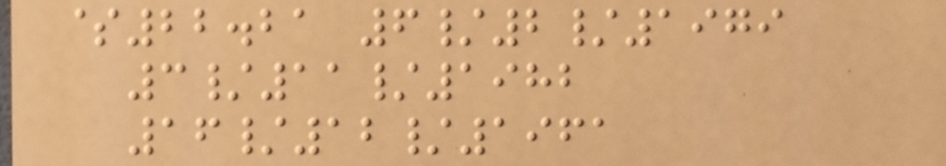$22.21 6/2/1979
3/11/1982
16/12/1961
